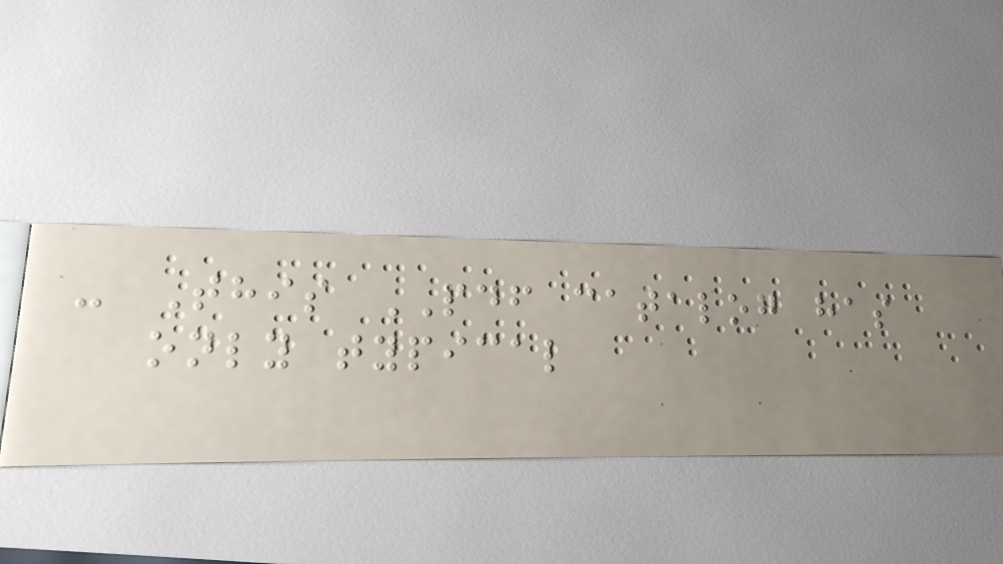- This PDF catalog has
only typical
